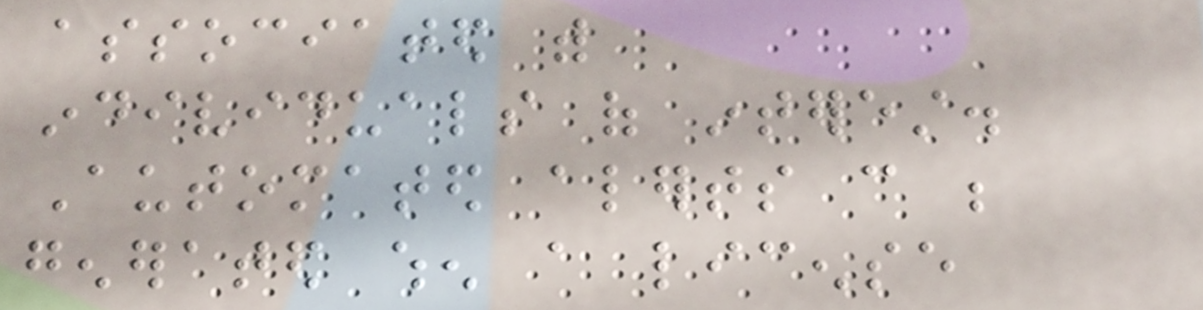associated with
individuals of interest.
Automated alerts can be
generated when a license
